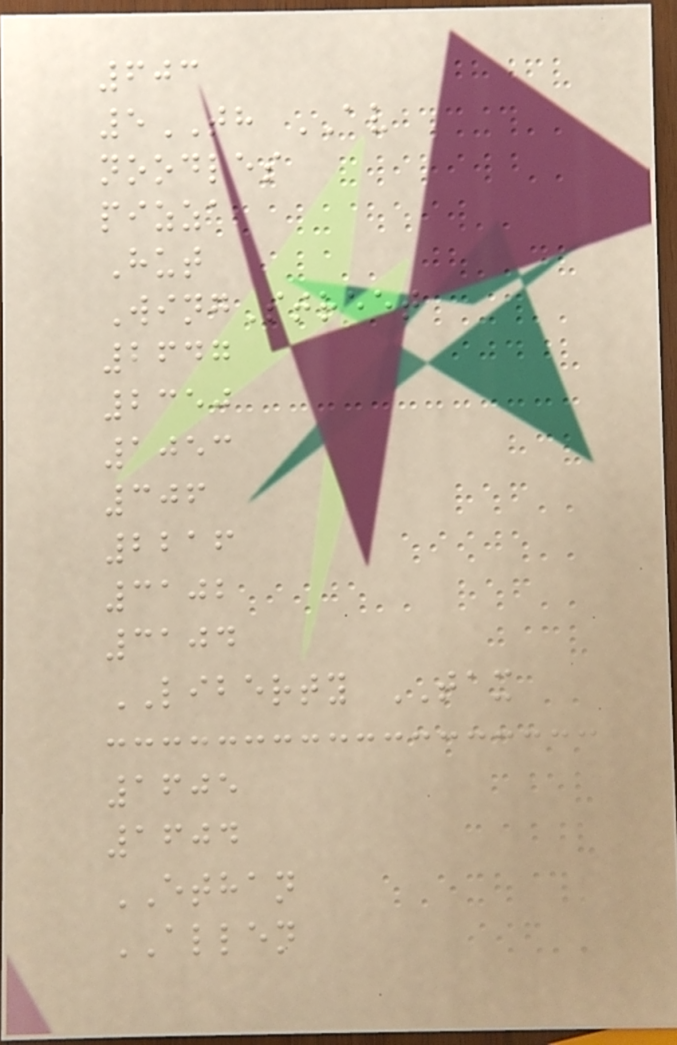603
5TH AV
noodles
pizza
Hut
WingStreet
2647
2350
1053
306
2216
3102
3104
LIBERTY TAX
1605
1604
ETHAN
ALLEN
